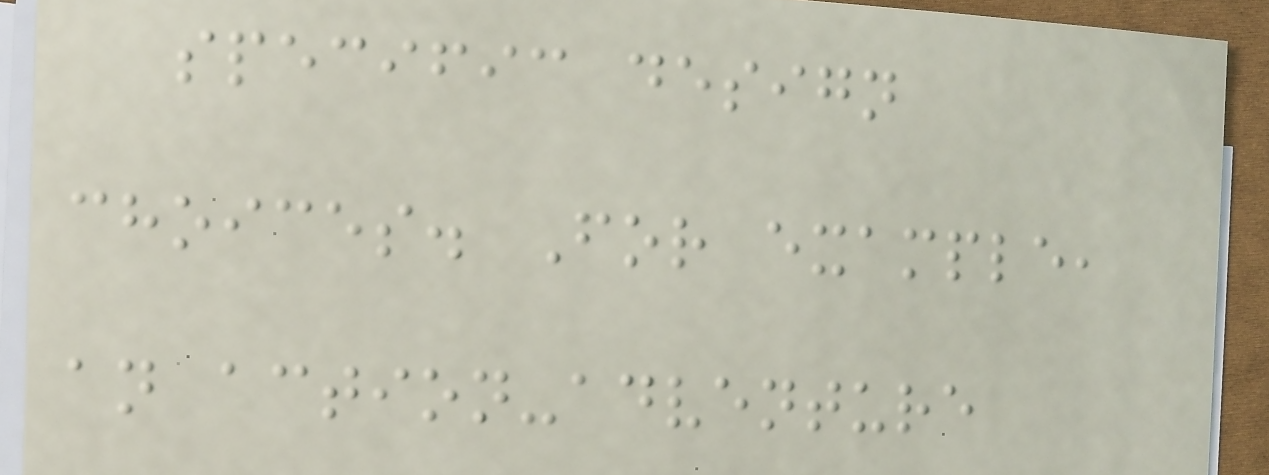specific design
choices. For example,
an action-adventure
